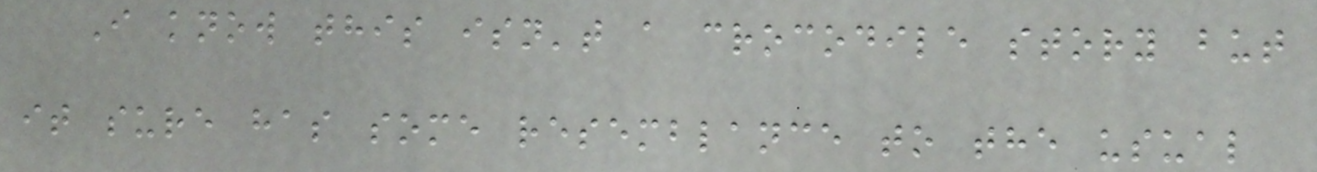I know this isn't a crocodile story but
it sure has some resemblance to the usual
